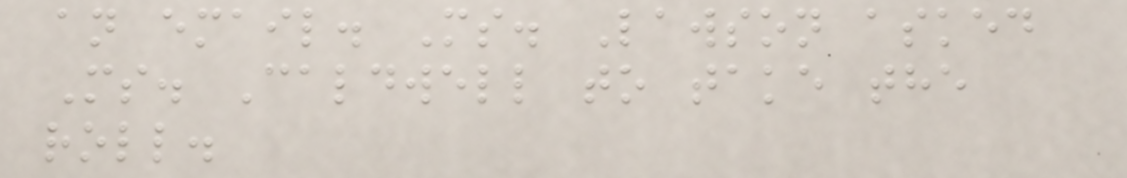an email. Ms. Lawson asked
Ms. Caldwell to take the
roll.
